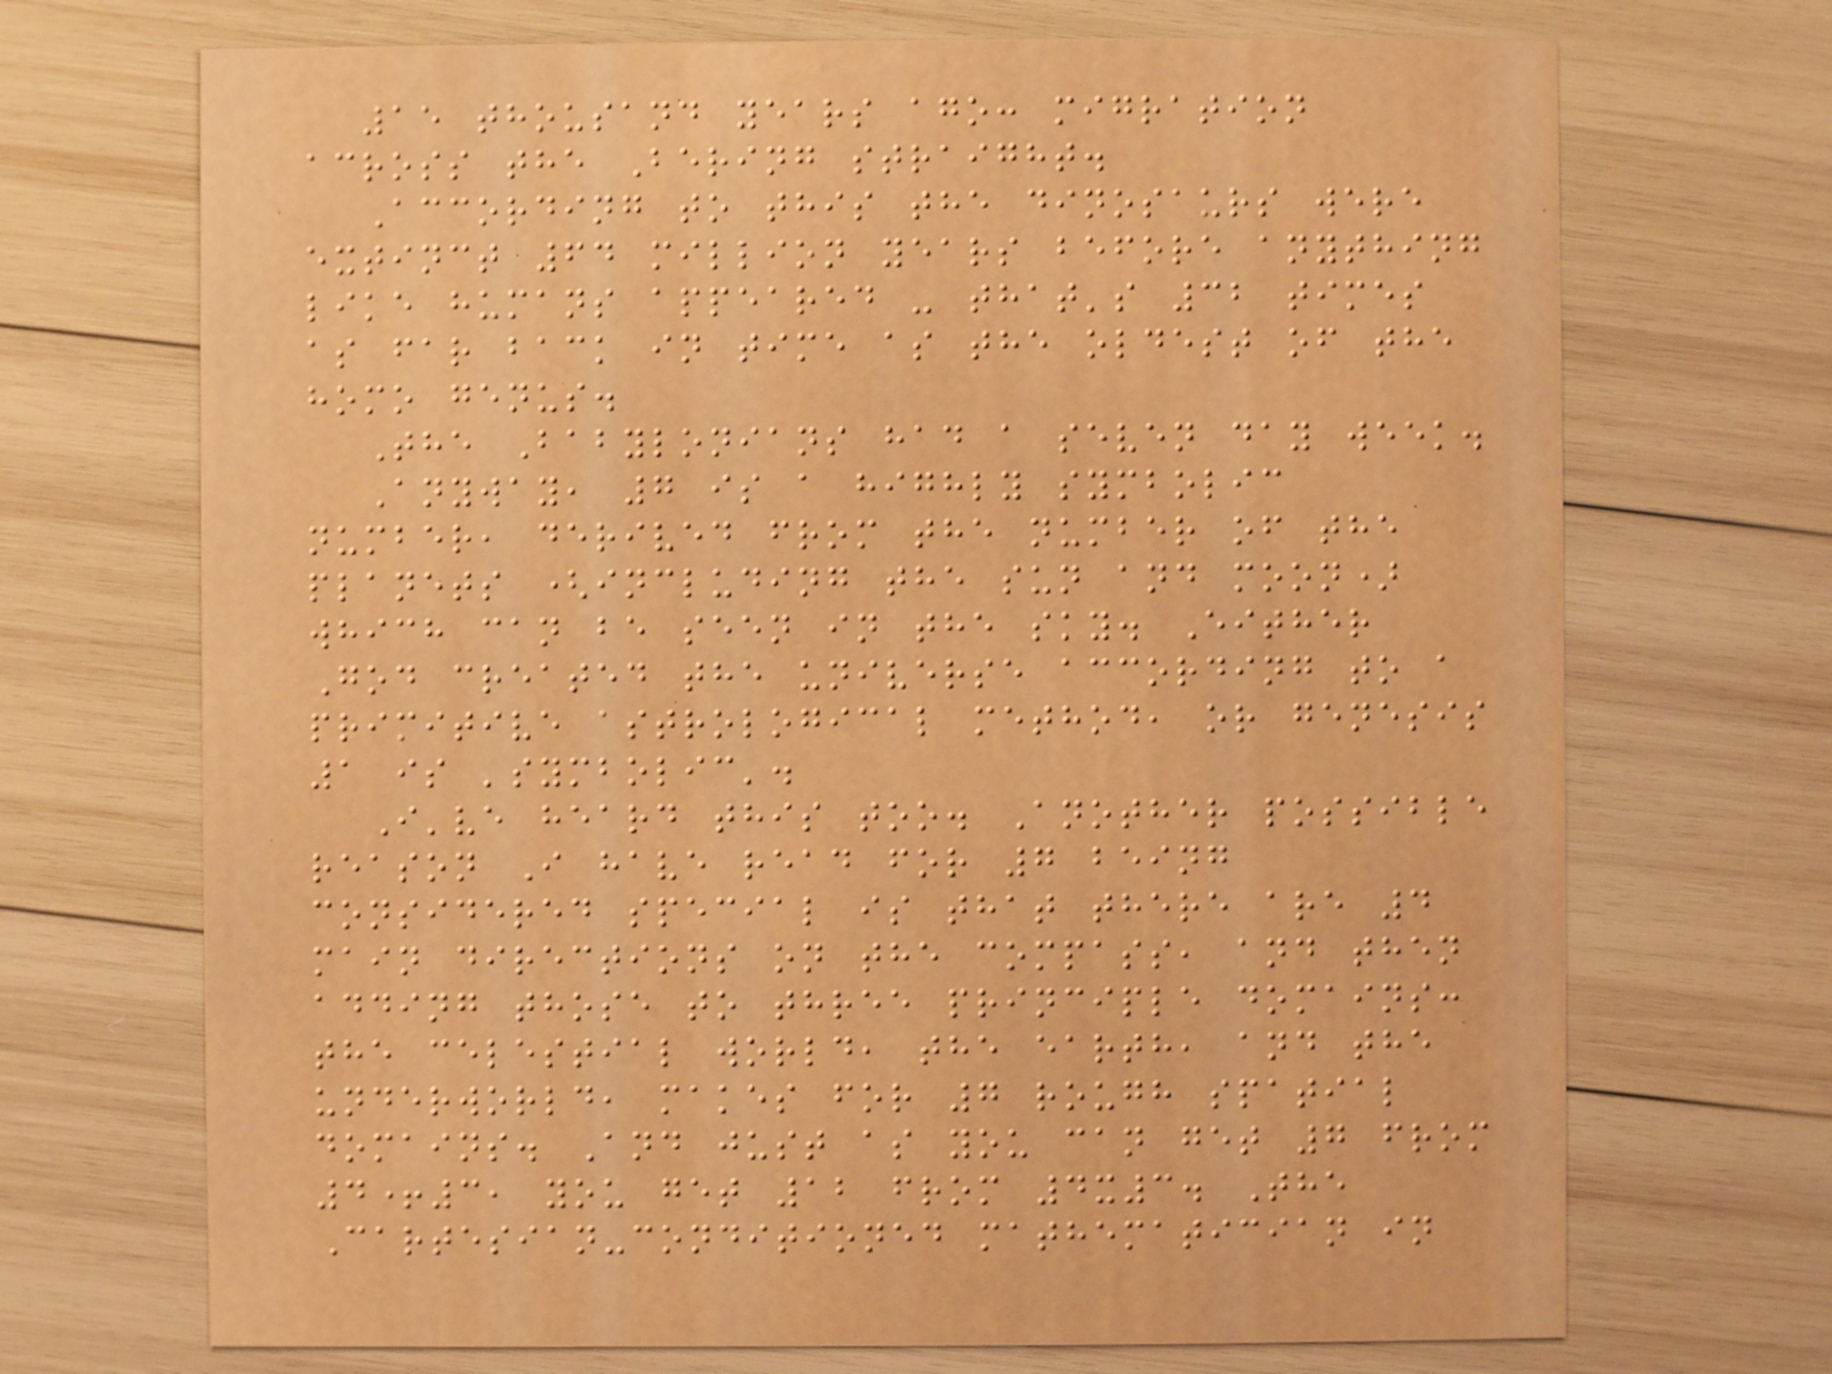15 thousand years ago: migration
across the Bering straight.
According to this the dinosaurs were
extinct 64 million years before anything
like humans appeared - that's 32 times
as far back in time as the oldest of the
homo genus.
The Babylonians had a seven day week.
Anyway, 7 is a highly symbolic
number, derived from the number of the
planets (including the sun and moon)
which can be seen in the sky. Either
God created the universe according to a
primitive astrological method, or genesis
1 is 'symbolic'.
I've heard this too. Another possible
reason I have read for 7 being
considered special is that there are 4
main directions on the compass, and then
adding those to three principle domains:
the celestial world, the earth, and the
underworld, makes for 7 rough spatial
domains. And just as you can get 7 from
4+3, you get 12 from 4x3. The
Cartesian-conditioned mathematician in
